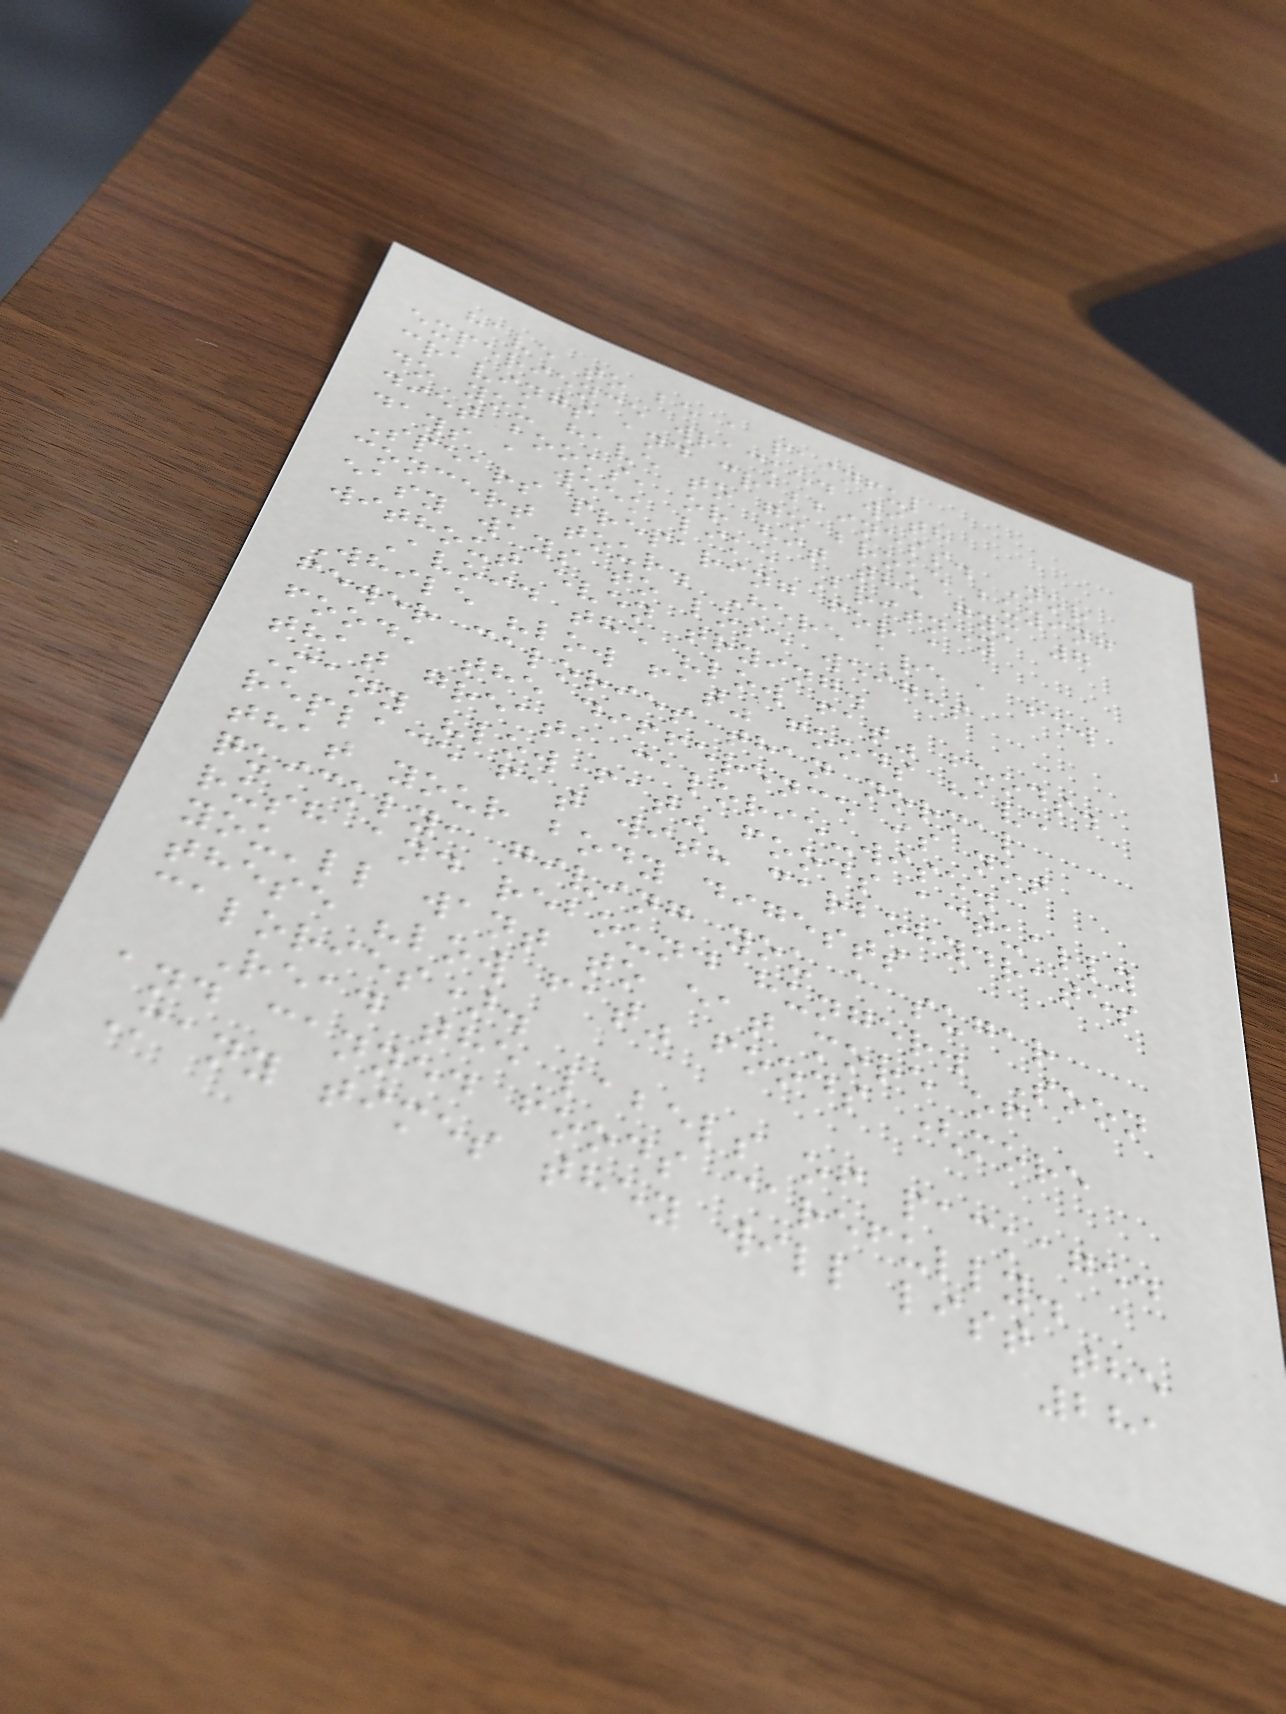have to be a painful
experience wracked with
cravings and crabbiness. Nor
do you have to go broke buying
diet books, or hit the gym 7
days a week like Britney
Spears preparing for a
concert tour. Here are a few
easy ways to lose weight
without even trying.
Avoid the "low fat" foods.
While "low fat" foods have
fewer calories than normal
food, the difference is not
that great, calorie-wise.
Many "low fat" foods actually
replace fat with carbohydrates
that your body digests
quickly, giving you a sugar
rush and rebound hunger. Soon
you'll want to eat more of
these "low fat" foods (more
calories).
Read the labels of packaged
and canned foods carefully.
Many times they will list the
281
